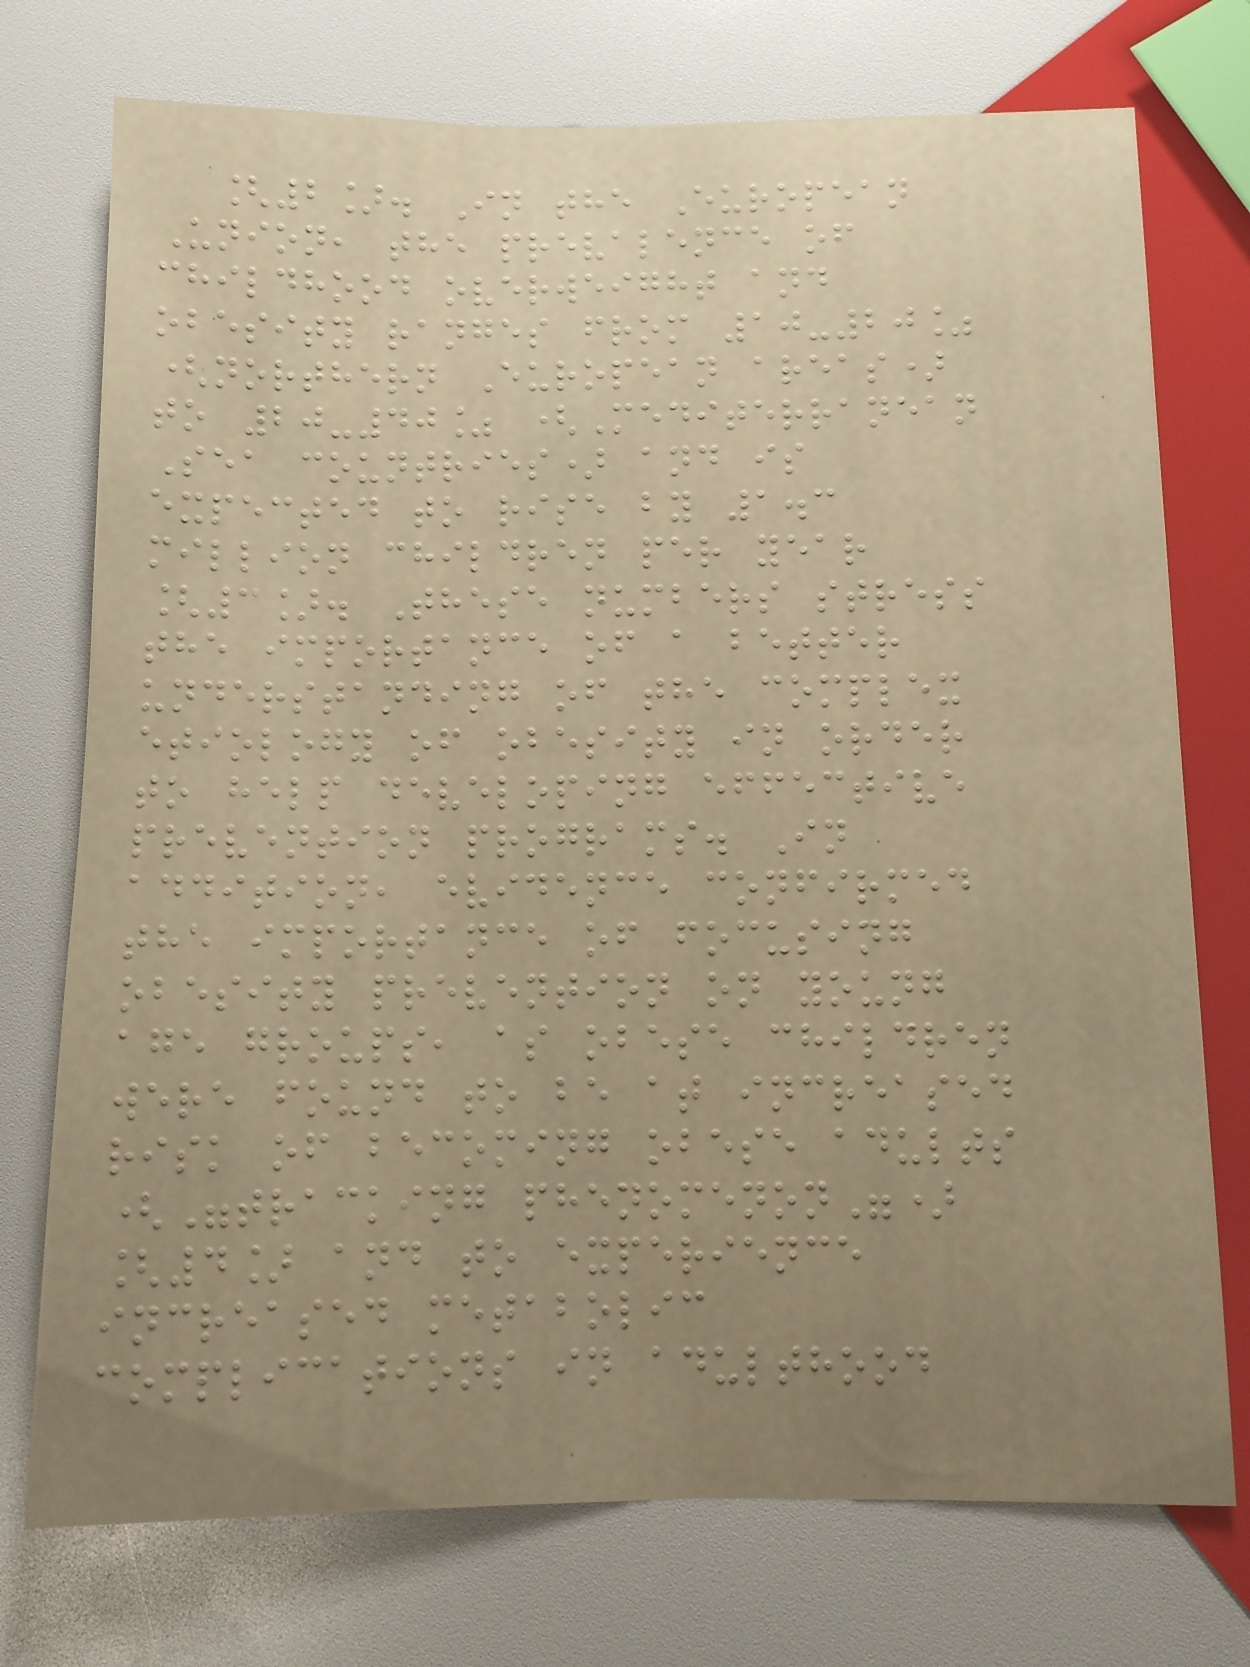[2]. In the European
Union, the prevalence of
childhood overweight and
obesity ranges from 10-20%
(northern European areas)
to 20-40% (Mediterranean
Sea countries) and is
expected to rise by 1.3
million children per year
[3]. These numbers stress
the importance of a better
understanding of the complex
etiology of obesity in order
to help developing effective
prevention programs. In
addition, evidence confirmed
the importance of focusing
obesity prevention on young
age groups, as obese children
were found to be at increased
risk of becoming obese adults
("tracking phenomenon")
[4] and to experience
increased metabolic
complications in adulthood
